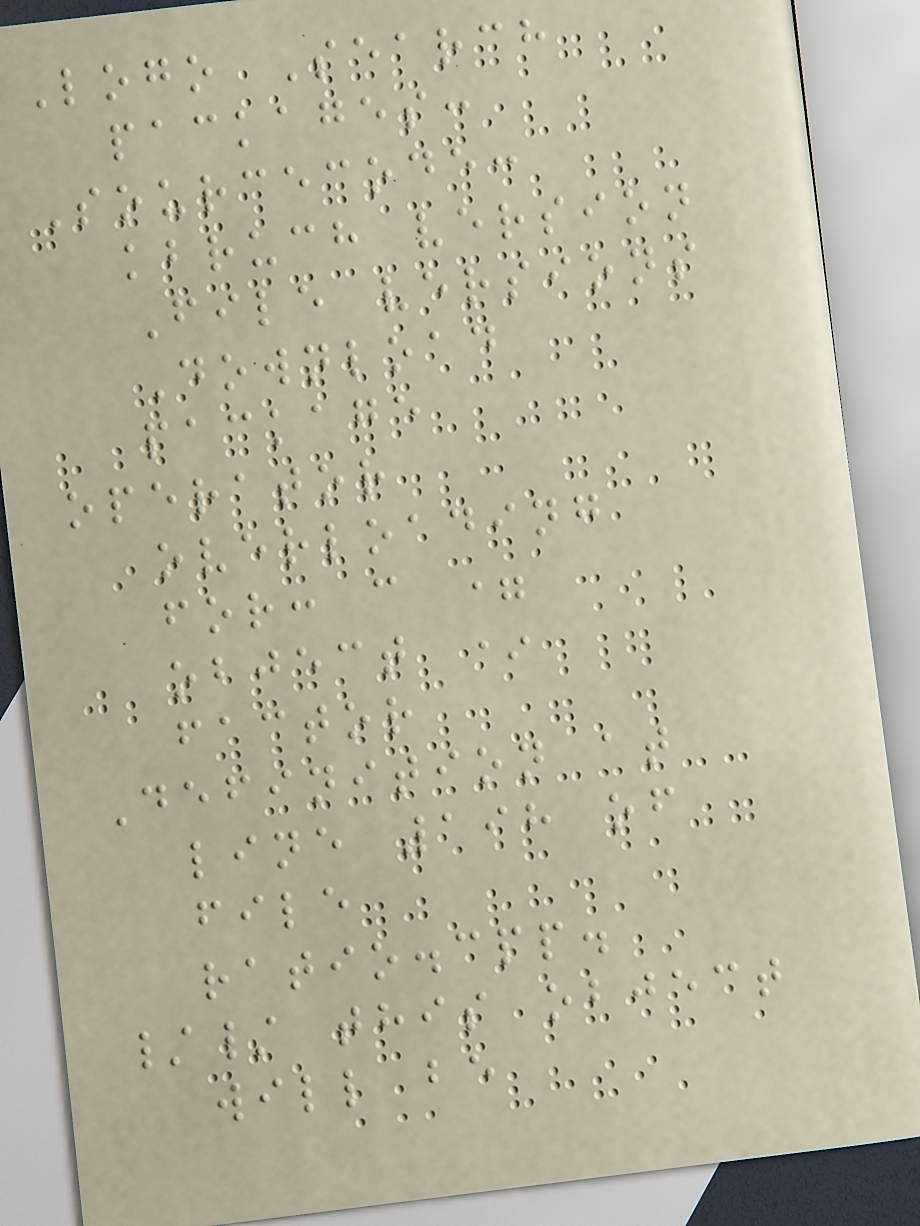Logo Search
packages:
Sourcecode:
kbruch version
File versions
Download
package
operator
overloading
for: c =
object *
factor
Definition at
line 198 of
file
ratio.cpp.
// this object
will be
